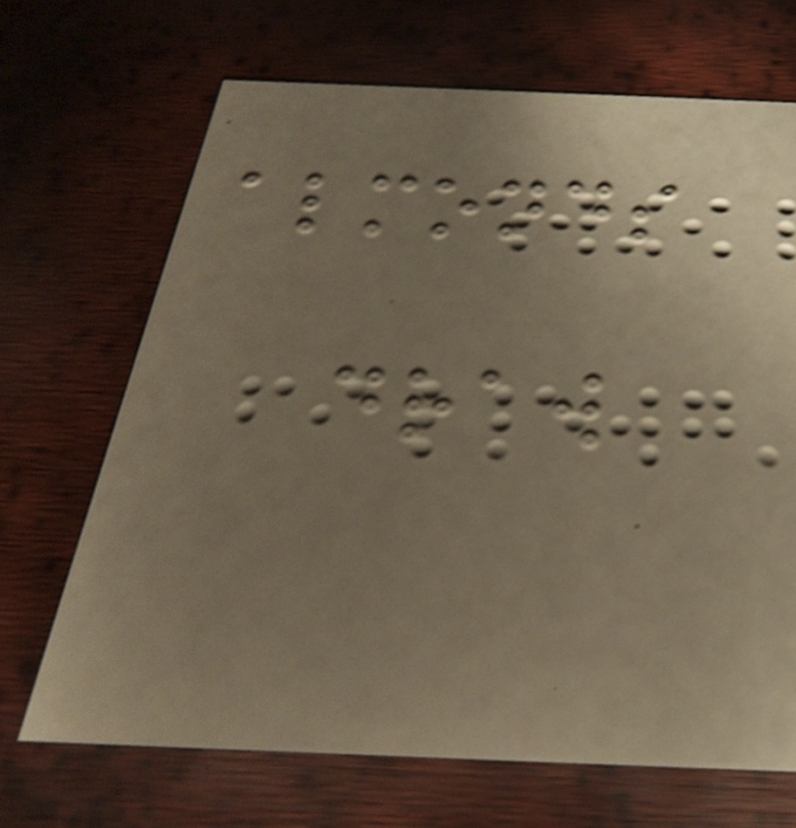almonds
draw
